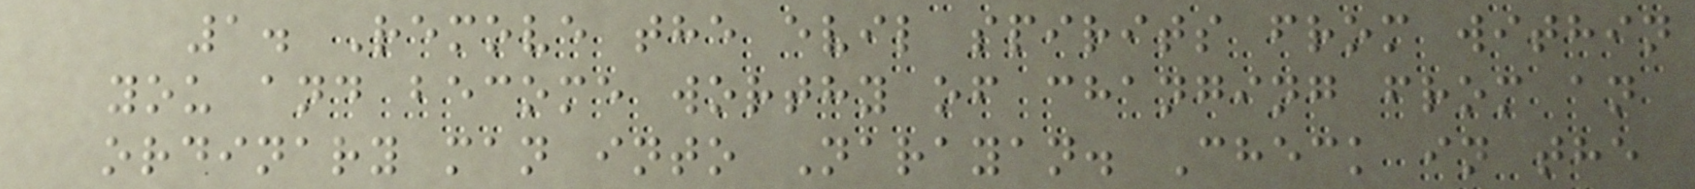1. Remove the evil spirits from within
you and become worthy of changing from an
ordinary man into Narayan. Check in the
